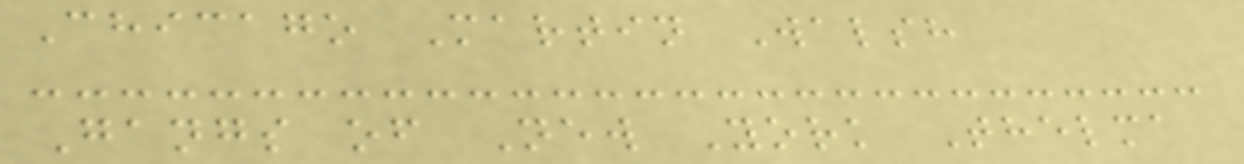Chicago Martin Walsh
Gangs of New York Thelma
